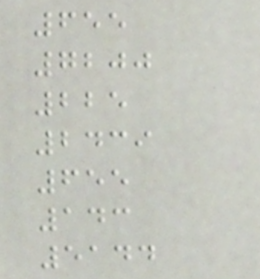655
7200
225
2439
655
143
5144
